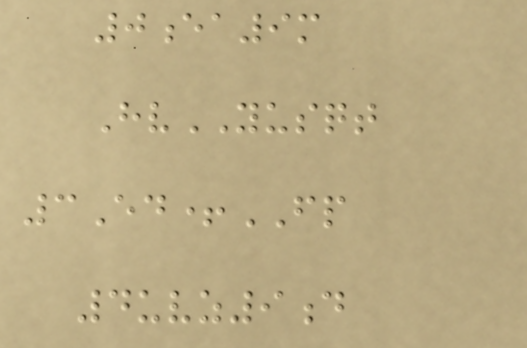0ea9m
HvYUSQT
3Ed+FP
4uvz9d
